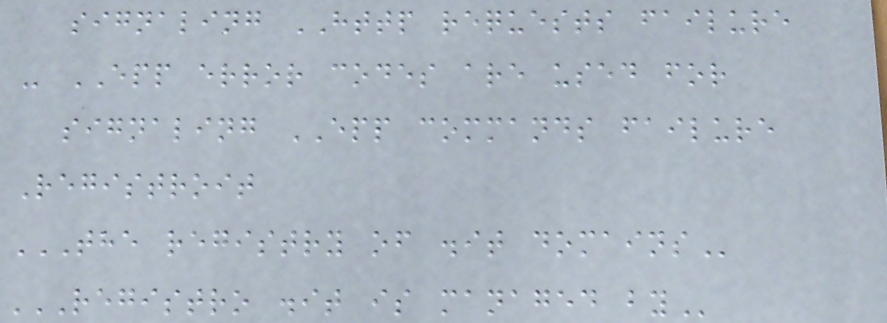signaling HTTP requests failure
- EPP error codes are used for
signaling EPP commands failure
Registroit
THE REGISTRY OF .IT DOMAINS
REGISTRO .IT IS MANAGED BY
